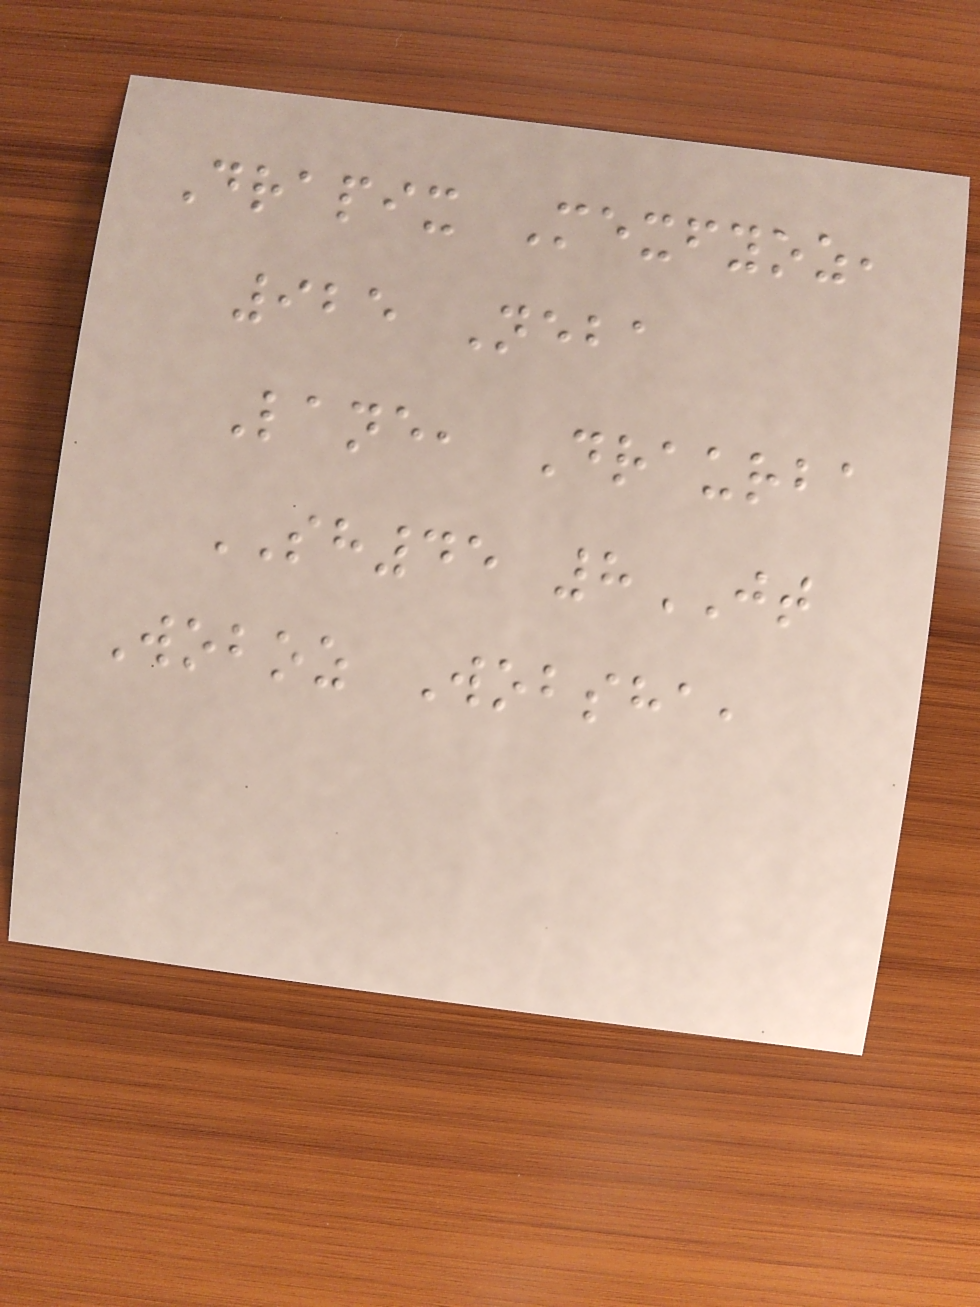Drapix Mexfyoz,
925 Neba
Lane, Draurba
SH45 8JT
Woboz Wobsha,
